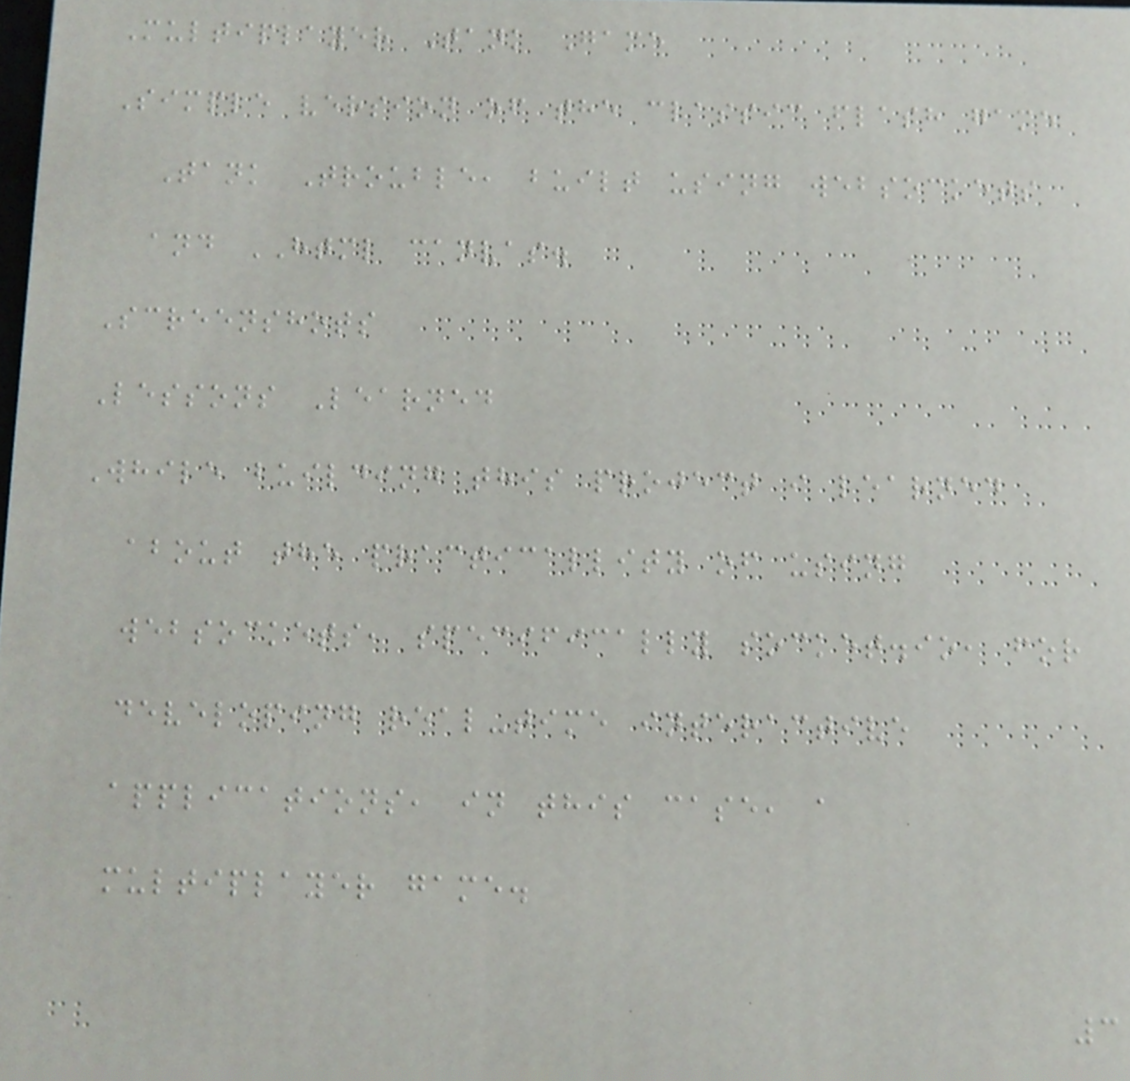Multiplayer Tank Game
Simple version of the classic flash game
Tank Trouble, built using websockets
and HTML canvas.
Screenshots
Lessons Learned
While building this project i learned
about the practicallity of using
websockets, specifically socket.io, for
developing real-time interactive
applications, in this case, a
multiplayer game.
3
